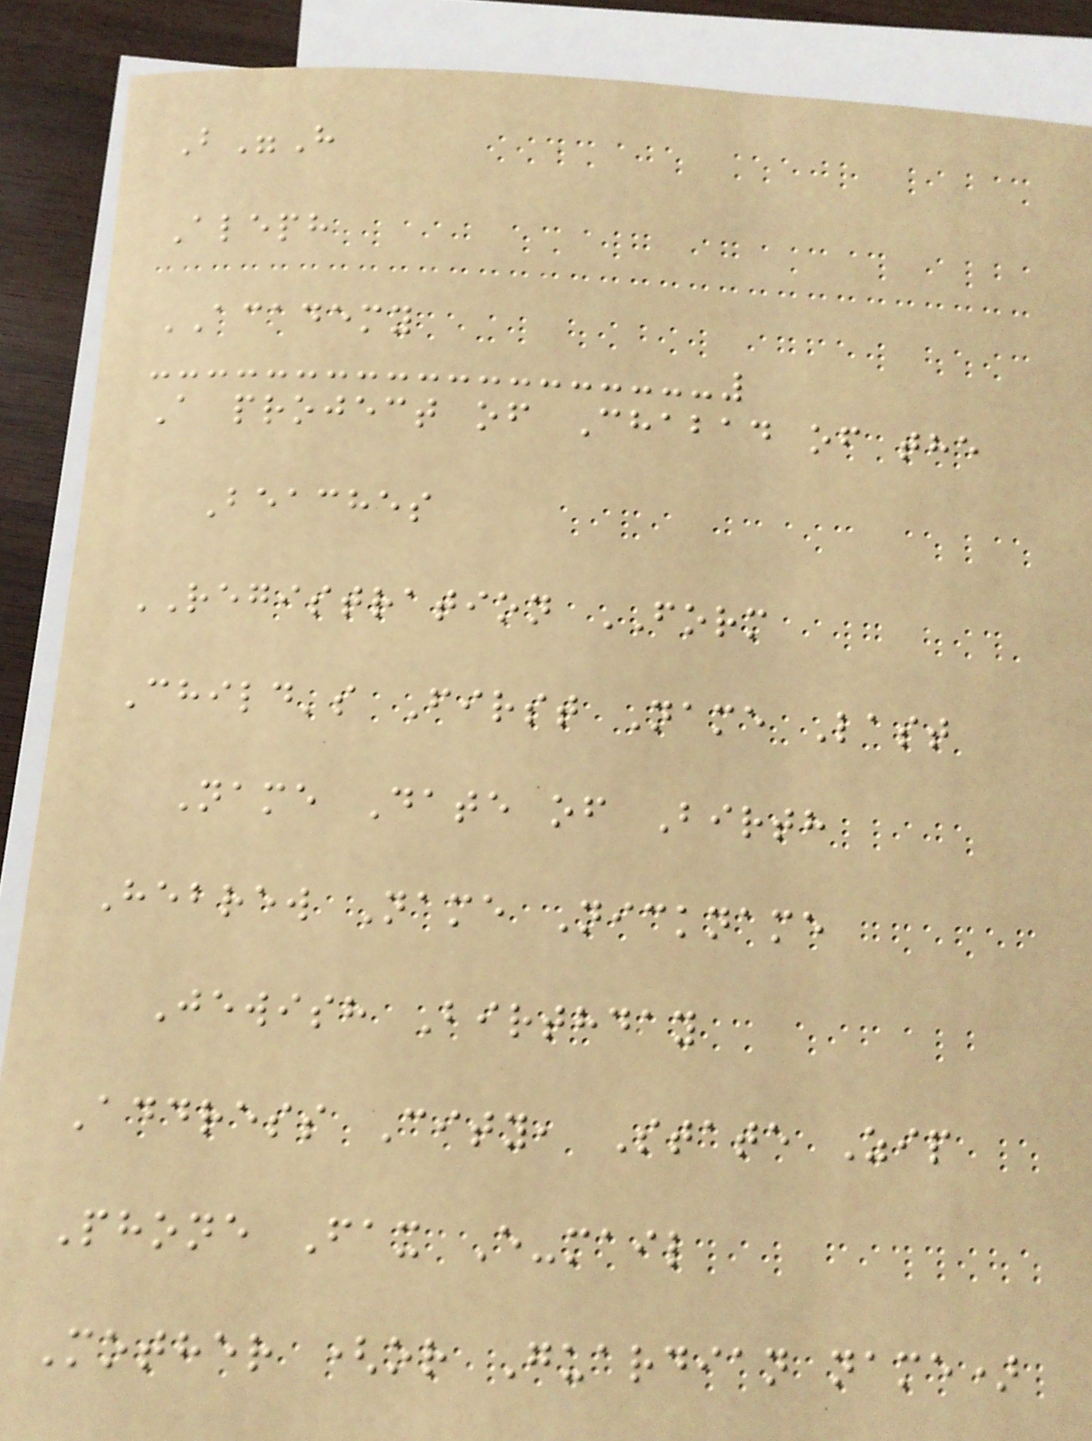B"H
Aleph
ACADEMY
A project of Chabad of the
Beaches
REGISTRATION FORM
Child's First Name Last
Name Date of Birth
Hebrew Name Nickname
Jewish Birthday
Address City, State Zip
Phone Fax E-mail
Mother (or Guardian name)
